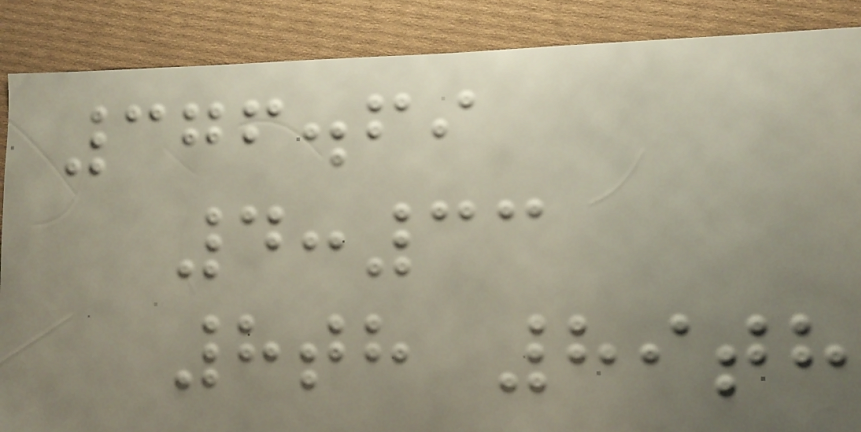376.69
4:33
8th 89th
